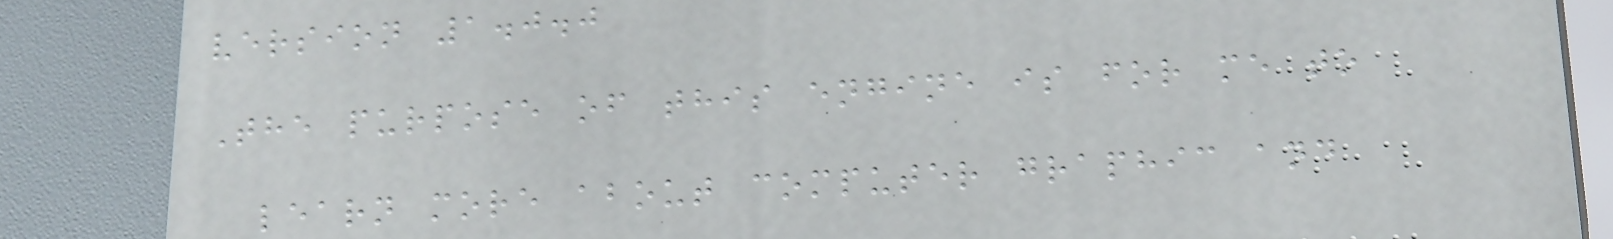version 1.0.0
The purpose of this engine is for me to
learn more about computer graphic and
